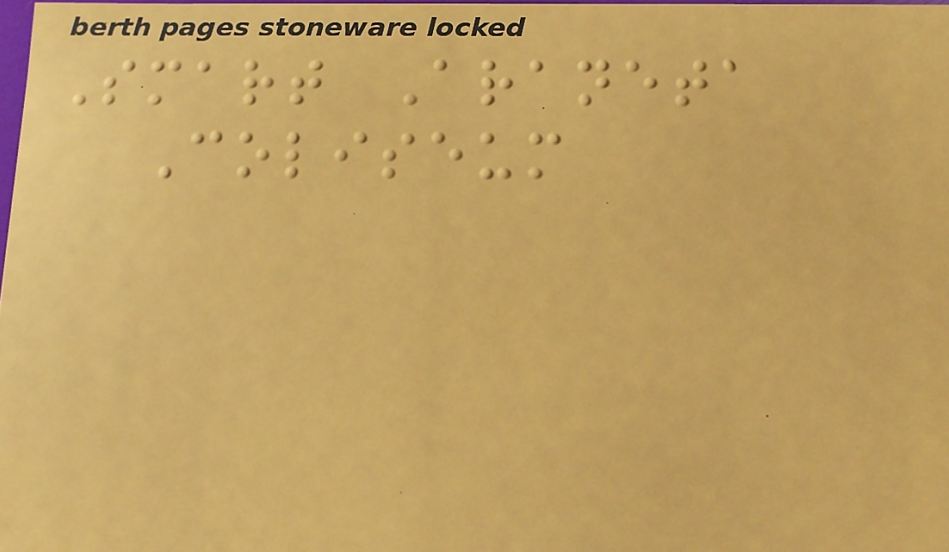Smart Araneta
Coliseum
